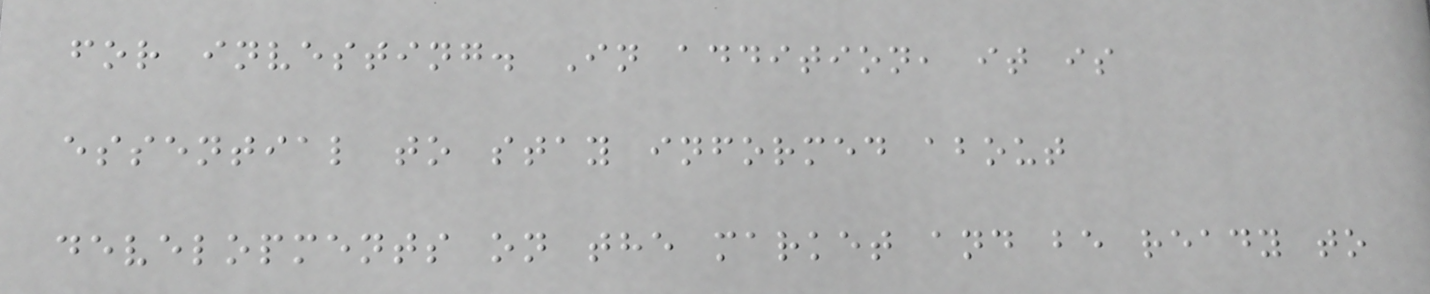for investing. In addition, it is
essential to stay informed about
developments on the market and be ready to
